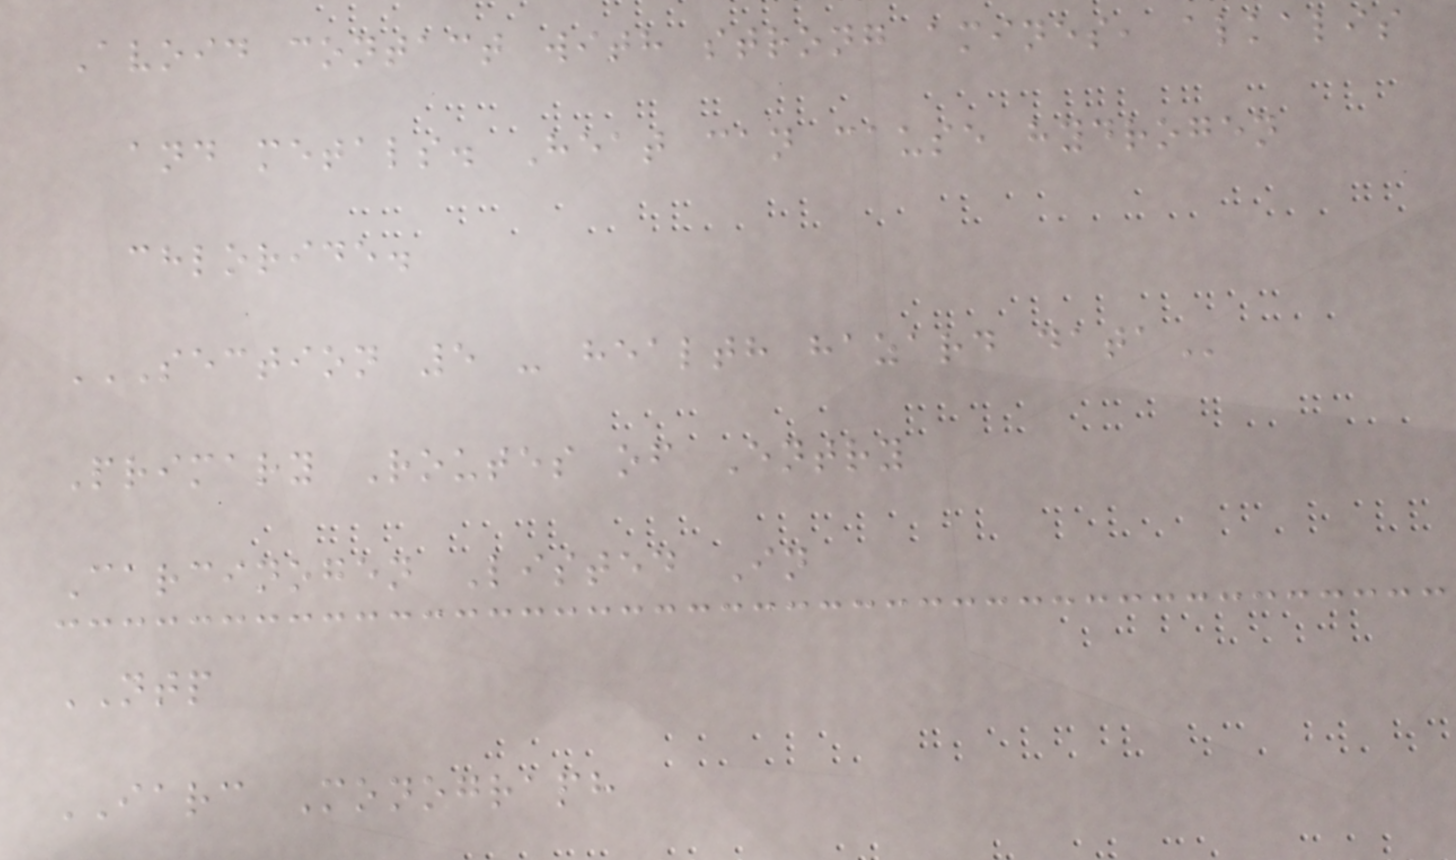Avoid contact with strong amines, alkalis
and metals. Heat can cause hydrogen
chloride.
SECTION 5 - HEALTH HAZARD DATA
Primary Routes of Entry
Carcinogen Listed In
NTP
IARC Monograph
